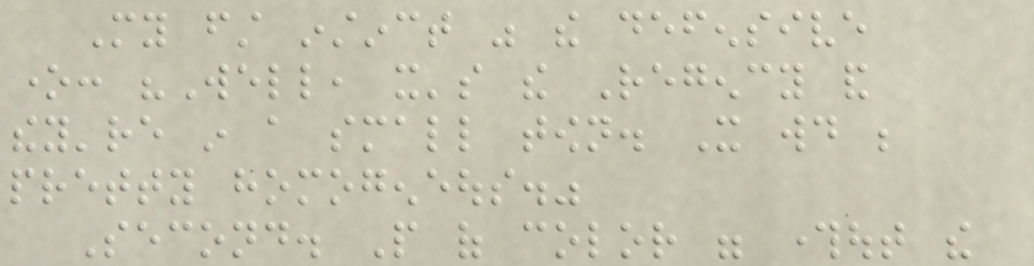My first instinct was the defensive
one: "Well, it's the Regency and
they're in a small town. It would be
pretty homogeneous."
Second. People of color were throughout the
